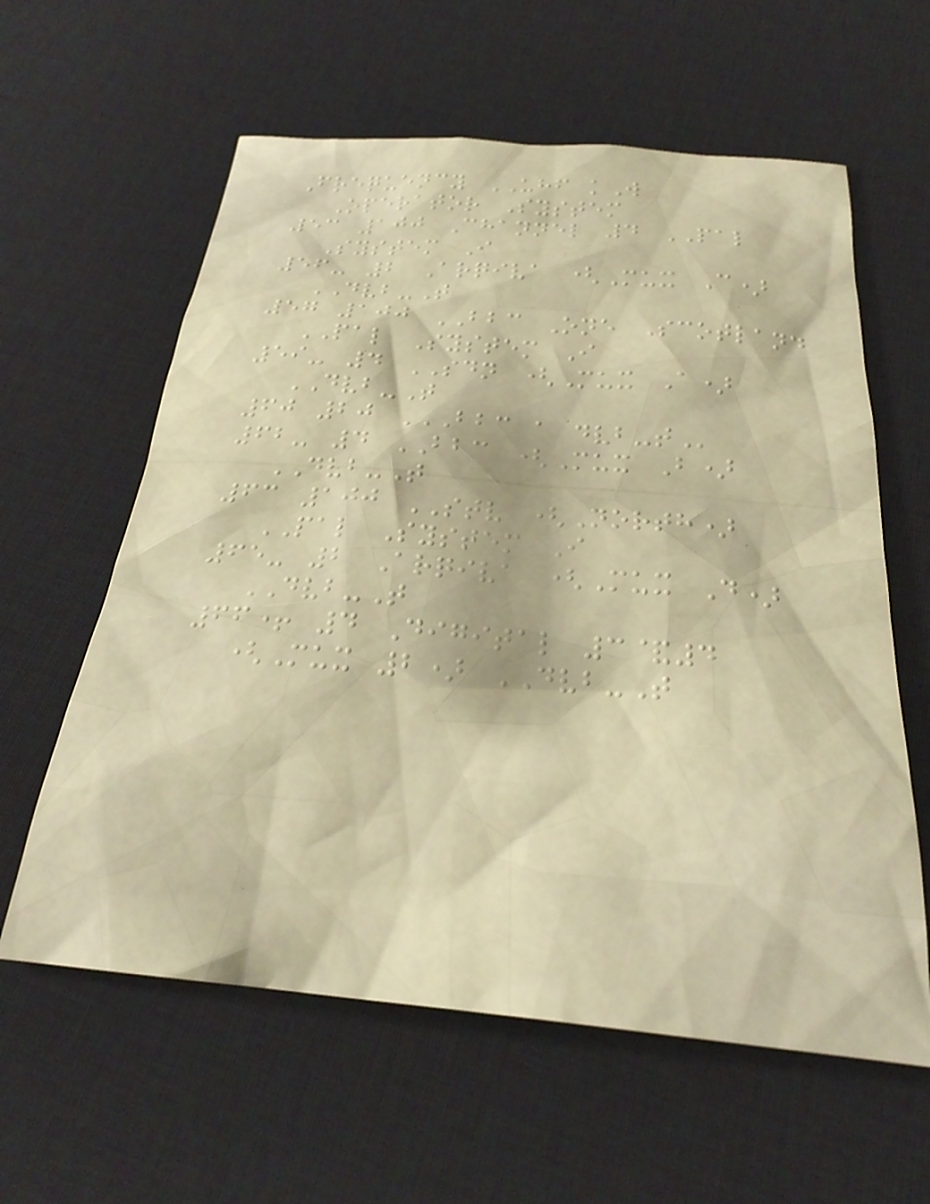Frequency UHF kW
Operator System
53 100 Channel 4 PAL
System I
56- 2 Arqiva (Mux C)
DVB-T
57 100 BBC One Scotland
PAL System I
59- 4 SDN (Mux A)
DVB-T
60 20 BBC A DVB-T
62- 4 BBC (Mux B)
DVB-T
63 100 STV (North)
PAL System I
65- 2 Arqiva (Mux D)
DVB-T
66+ 4 Digital 3&4
(Mux 2) DVB-T
